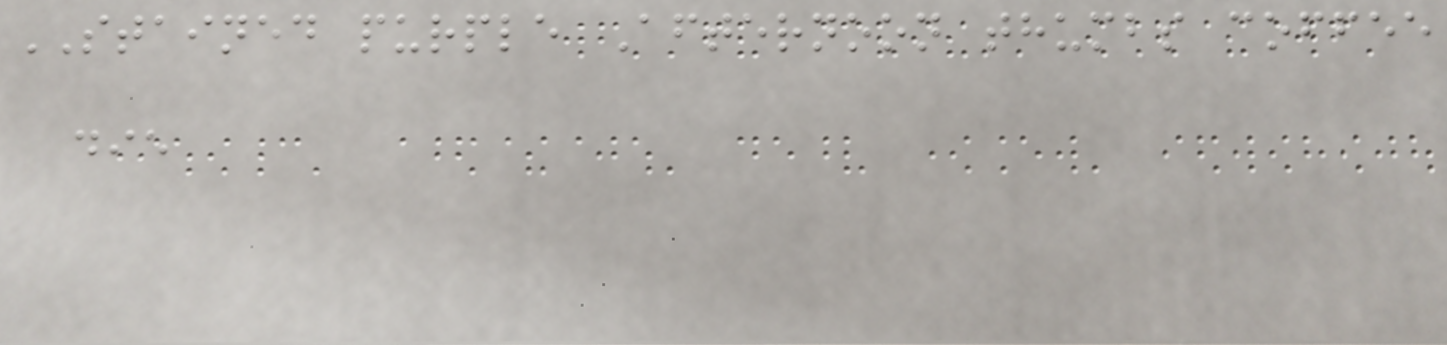STAINED purple Afternoon thumbs coffee
die
